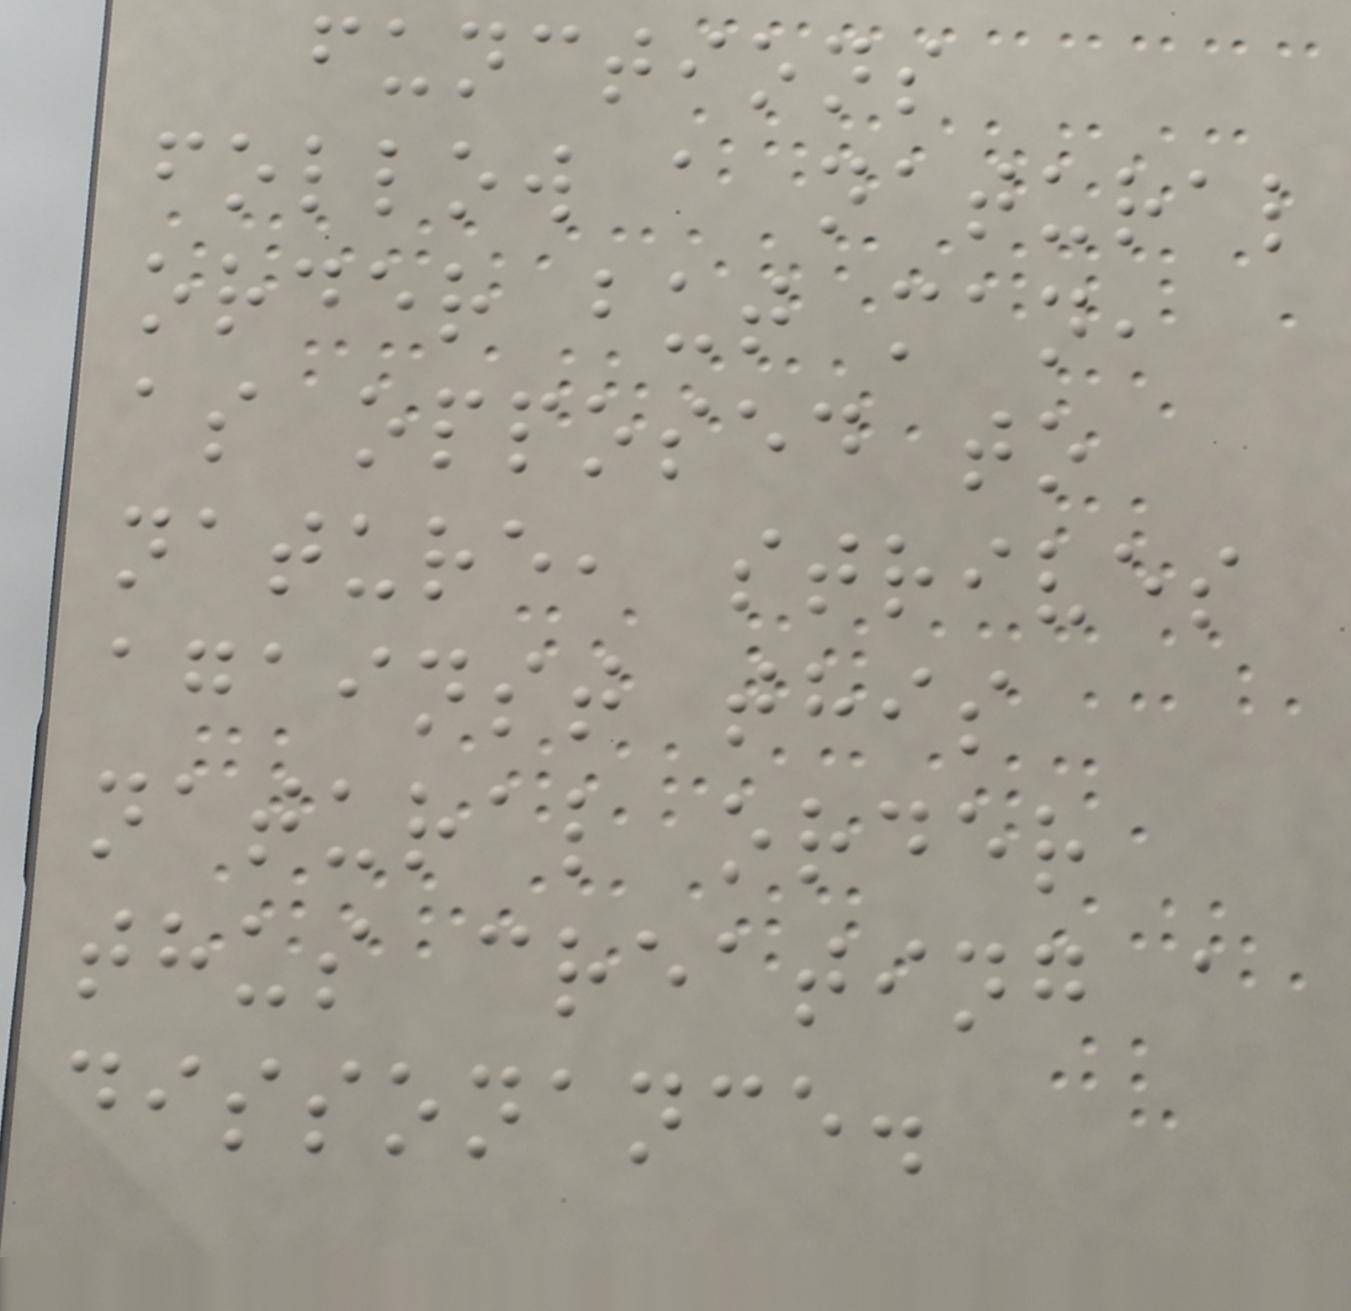functions
follow a natural
order but man,
as opposed to
nature, strives
against this
natural order
thus creating a
dissonance.
